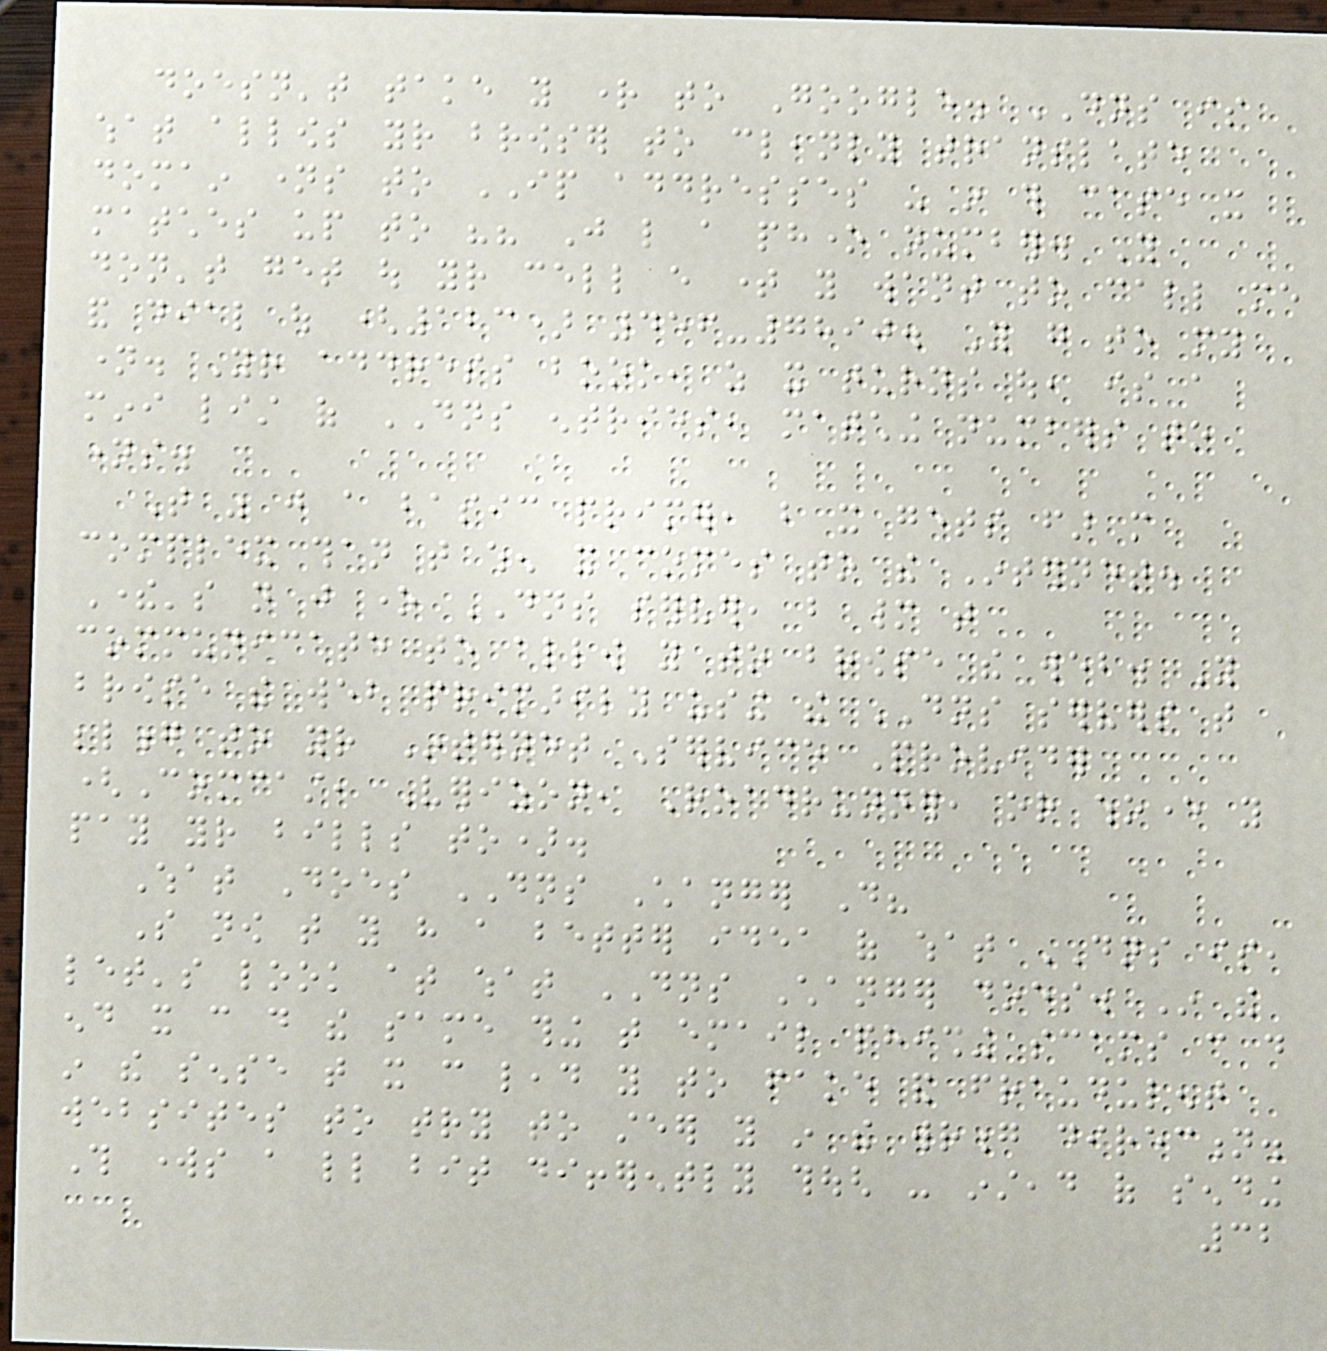doesn't take you right to Google. DNS is
what allows your browser to cleanly translate
domain names to IP addresses - in this case it
matches up to "" Just like a phone number. You
don't get out your cell every time you want to call me
and dial out (123) 456-7890. You go to my
name. Your address book, as it turns out, is a
mini list of DNS entries, matching numbers to
names.
That was just a basic primer, but it gets far more
complex than that when it comes to the Internet.
There's not just one DNS server, but many that
communicate to allow you to browse the web. You
browse the web primarily using the DNS servers that
belong to your Internet Service Provider
(Comcast, Verizon, Roadrunner, or whoever you
pay your bills to).
What Does DNS Changer Do?
So now that you have a better idea of what DNS is,
let's look at what DNS Changer does. In the
end it can do the same thing that email phishing scams can do
in the sense that it can lead you to fake and fraudulent
websites to try to steer you in the wrong direction.
This works a little bit differently though - instead of sending
32
